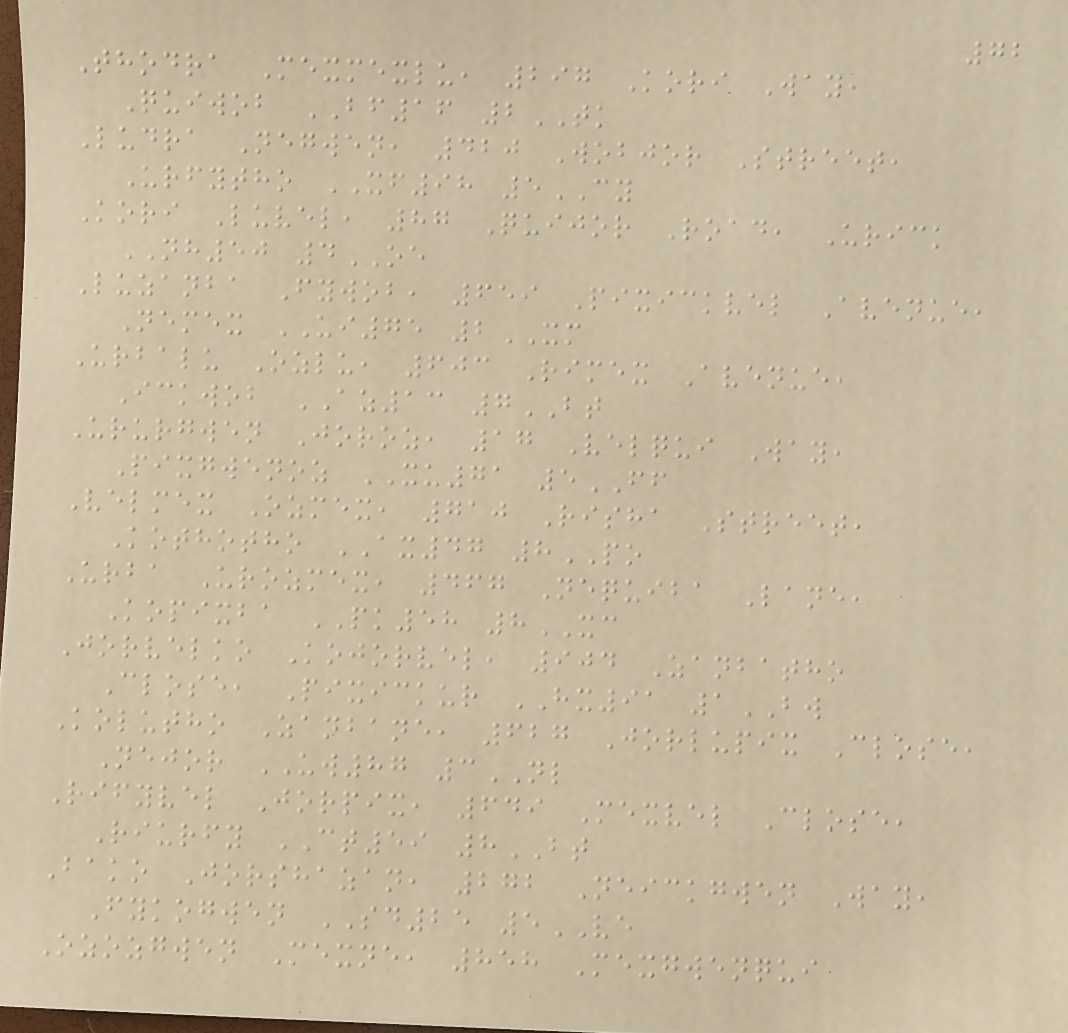72
Thodra Mexmexlu, 297 Kori Way,
Quiwob BF16 2TK
Ludra Negwen, 420 Wobjor Street,
Urfytho XF98 5CY
Kori Luvel, 87 Quijor Road, Urick
NH50 4OE
Luzanba Fywob, 659 Pixickvel Avenue,
Nemex UI75 2XM
Urbalu Ozlu, 603 Rimex Avenue,
Ickwob AZ13 7BT
Ururgwen Joroz, 17 Velqui Way,
Pixgwenoz XU71 5FF
Velmex Ozmex, 710 Risha Street,
Kothotho AX47 8PO
Urba Urozmex, 467 Nequiba Lane,
Kopixba PK58 8XC
Jorvelko Kojorvel, 904 Zanbatho
Close, Pixickur HX91 1BW
Kolutho Zanbane, 627 Jorlupix Close,
Nejor UW87 3NL
Rifyvel Jorpix, 649 Mexvel Close,
Riurfy CT59 8BT
Bako Jorshazan, 272 Neickgwen Way,
Fykogwen SD25 5VE
Ozozgwen Mexne, 858 Mexgwenqui
